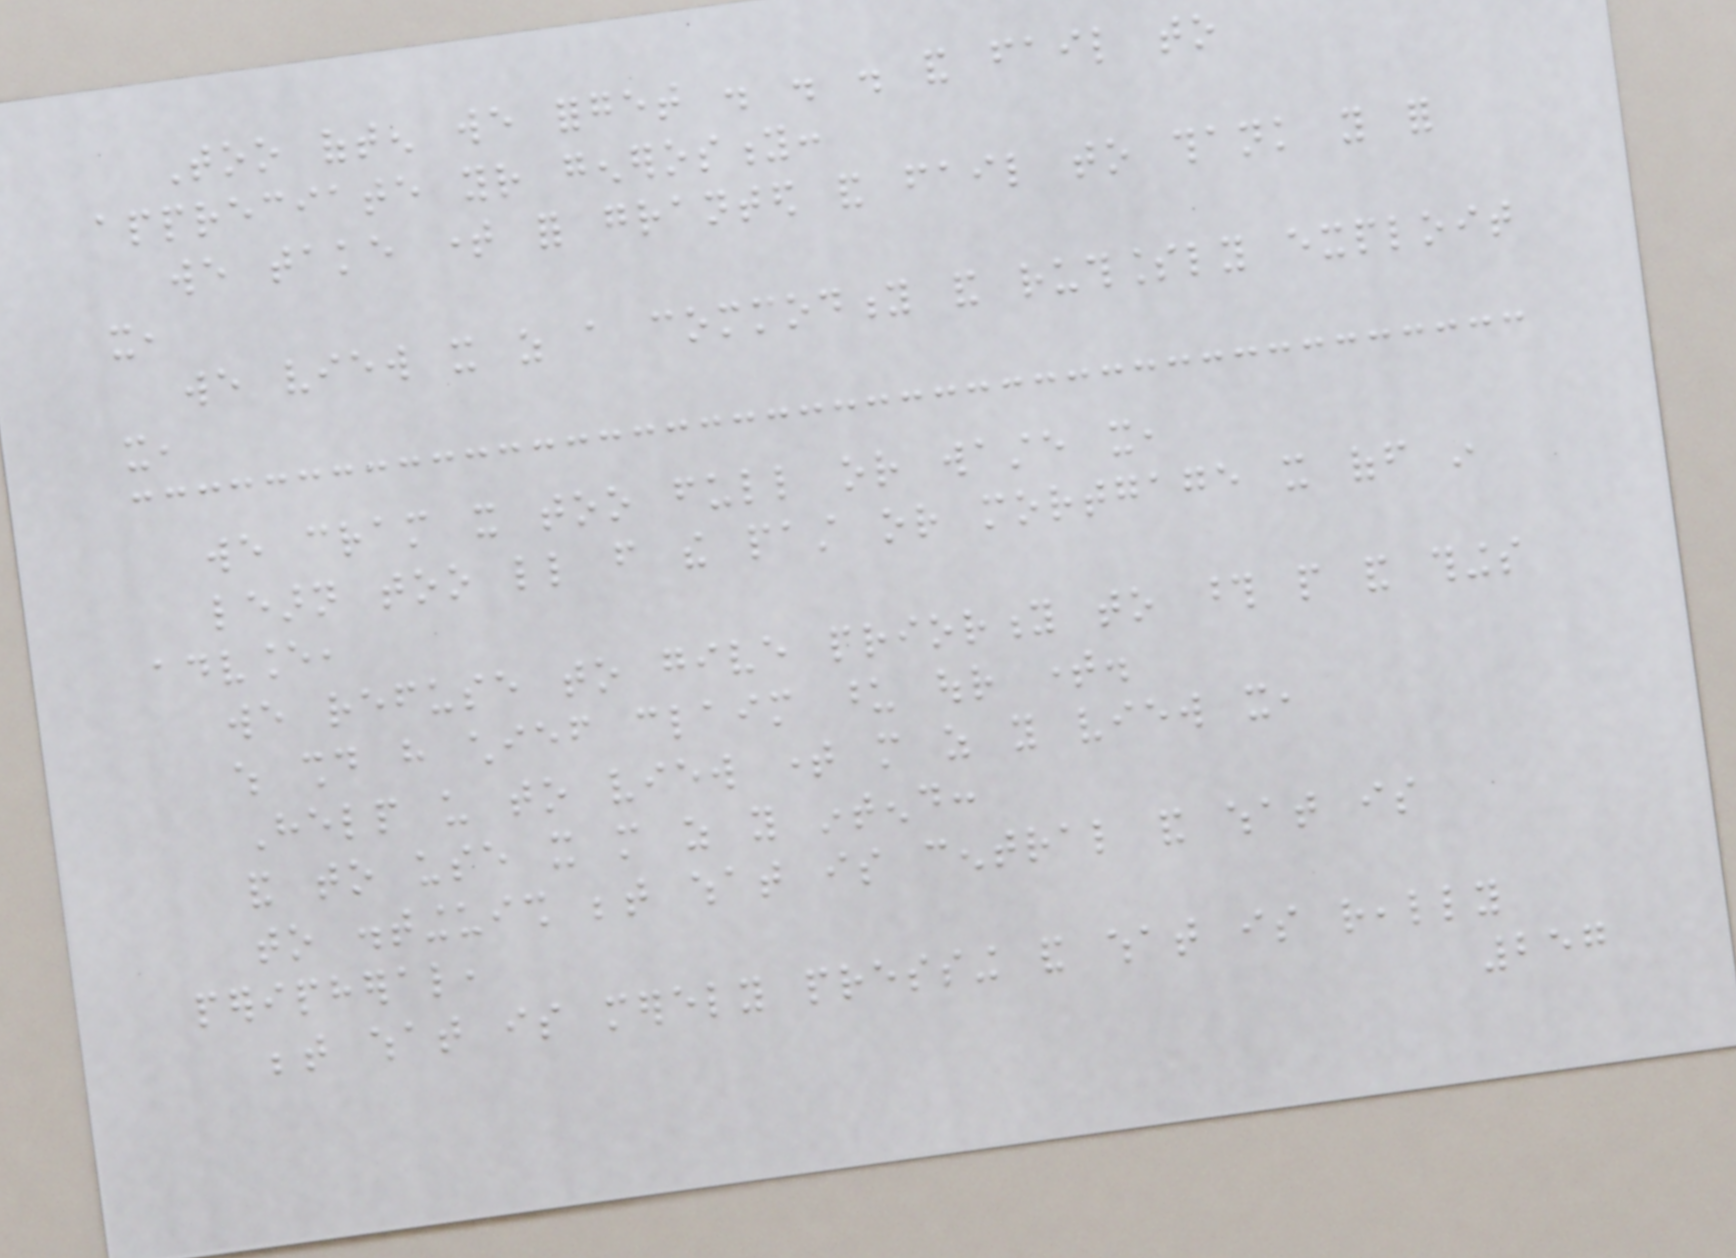Too often we forget . . . and fail to
appreciate your generosity:
we take time for granted and fail to thank you for
it,
we view it as a commodity and ruthlessly exploit
it,
we cram it too full or waste it,
learn too little from the past or mortgage it off in
advance,
we refuse to give priority to those people and things
which should have chief claim upon our time.
Help us to view time more as you view it,
and to use it more as you intend:
to distinguish between what is central and what is
peripheral,
between what is merely pressing and what is really
257
